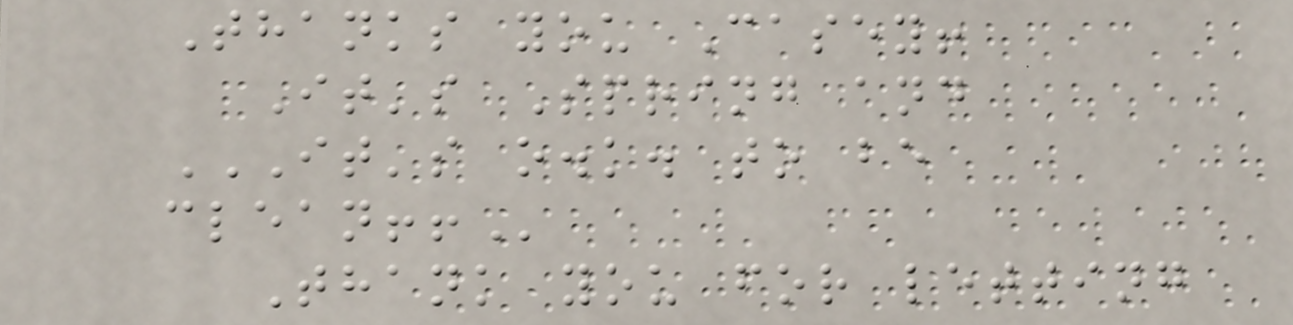Thanks you Casey!
It's Spring and
IT'S O.K. TO BE
CLEAN!!
Thank you for letting
